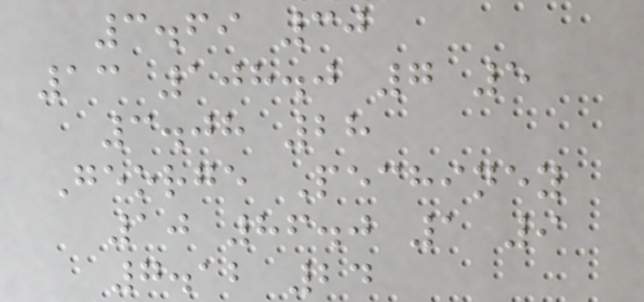3.69 30
13 108.0 7 5
3.08 28
George Pechiney
10 86.0 1 9
7.12 24
